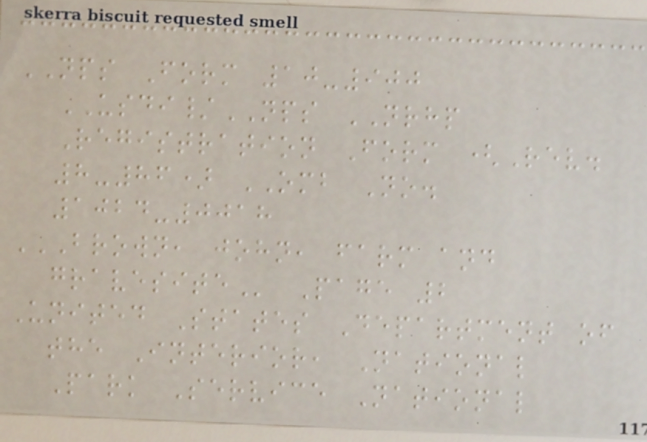NPS Form 10-900
USDI/NPS NRHP
Registration Form (Rev.
8-86) OMB No.
1024-0018
BROWN, JOHN, FARM AND
GRAVESITE Page 2
United States Department of
the Interior, National
Park Service National
